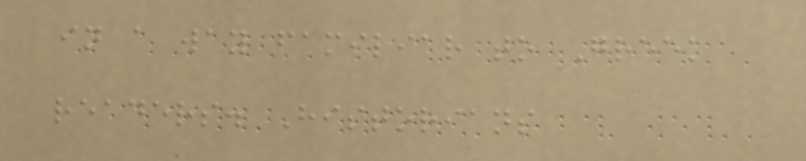in a way familiar to Greek
readers. Historians
